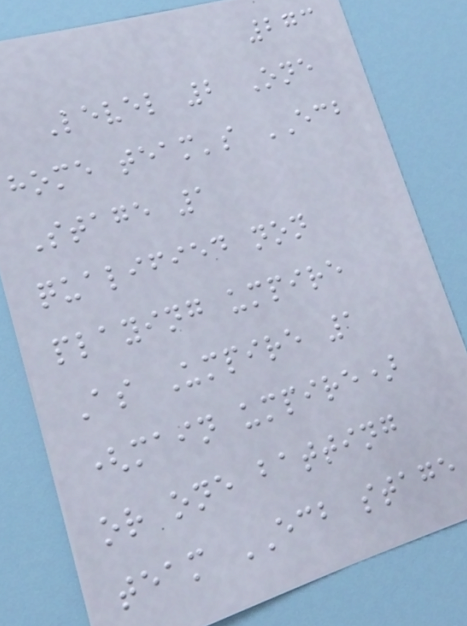273
Level 2 One
home team's ECB
Stage 1
qualified non
playing umpire
As Umpire 1
(main umpire)
or one batting
team ECB stage
